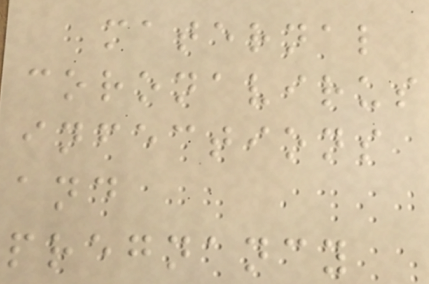maternal
coronavirus
infections
and
pregnancy
